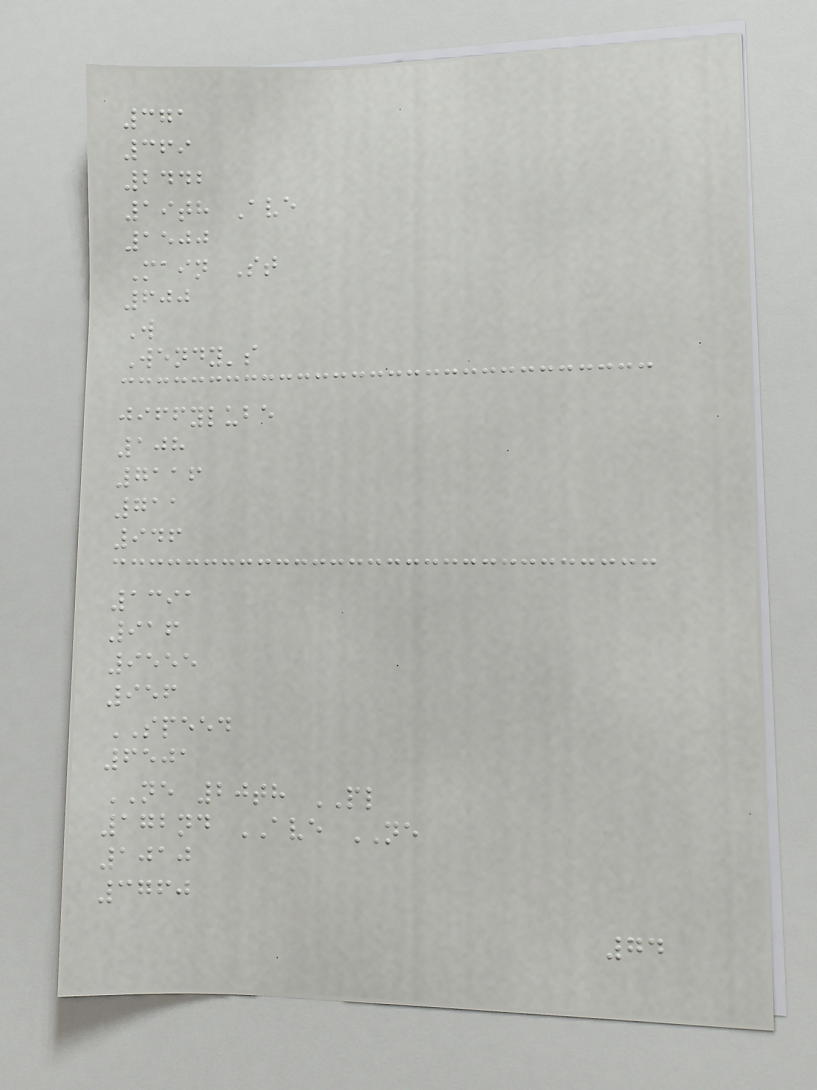371
369
2442
19th Ave
1500
Main St
600
W
Wendy's
jiffylube
108
7116
711
946
1391
916
9555
956
SPEED
6501
NE 20th PL
172nd AVE NE
1010
3760
74
